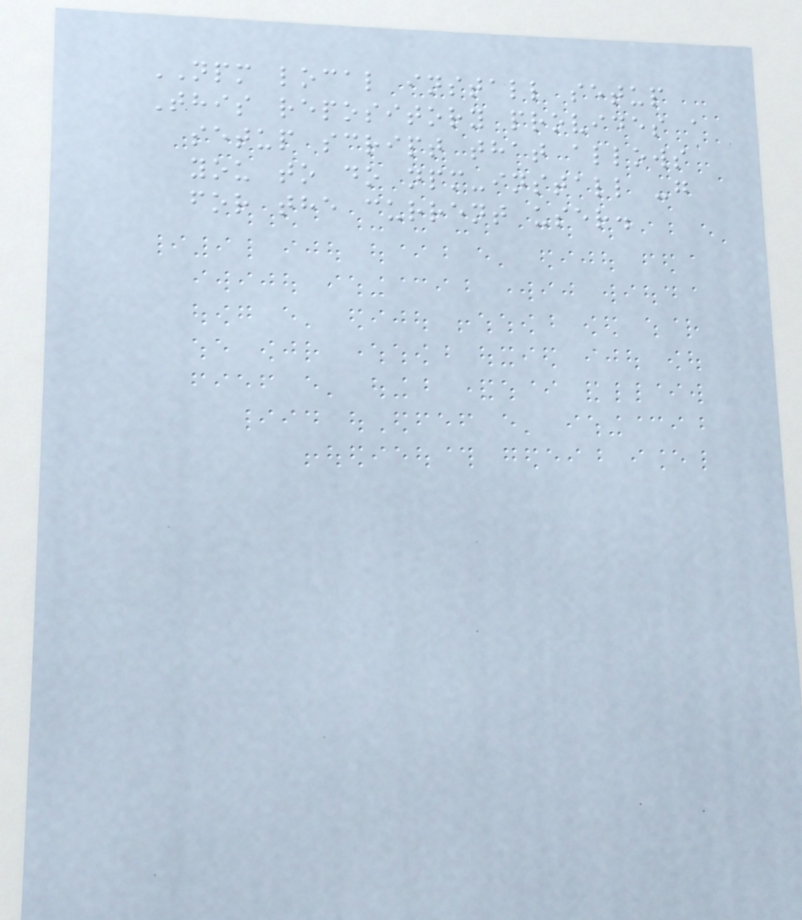NPM local install setup
This repository provides a
setup script that allows
you to do npm-install -g
for the current user.
